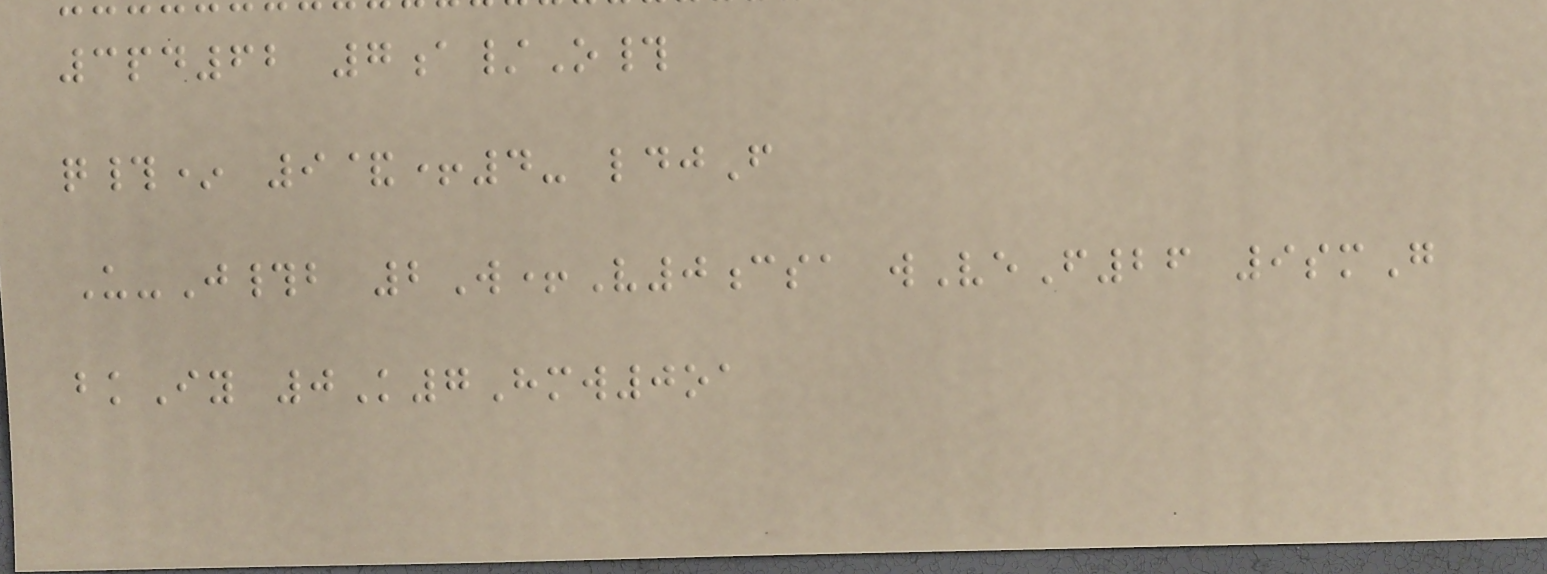3pd62 7a/O#
q#* 9&+4- ldjF
U-J#b 2W+V0csa wVeF26 9smG
bkIy 0K7Hmw0oa
